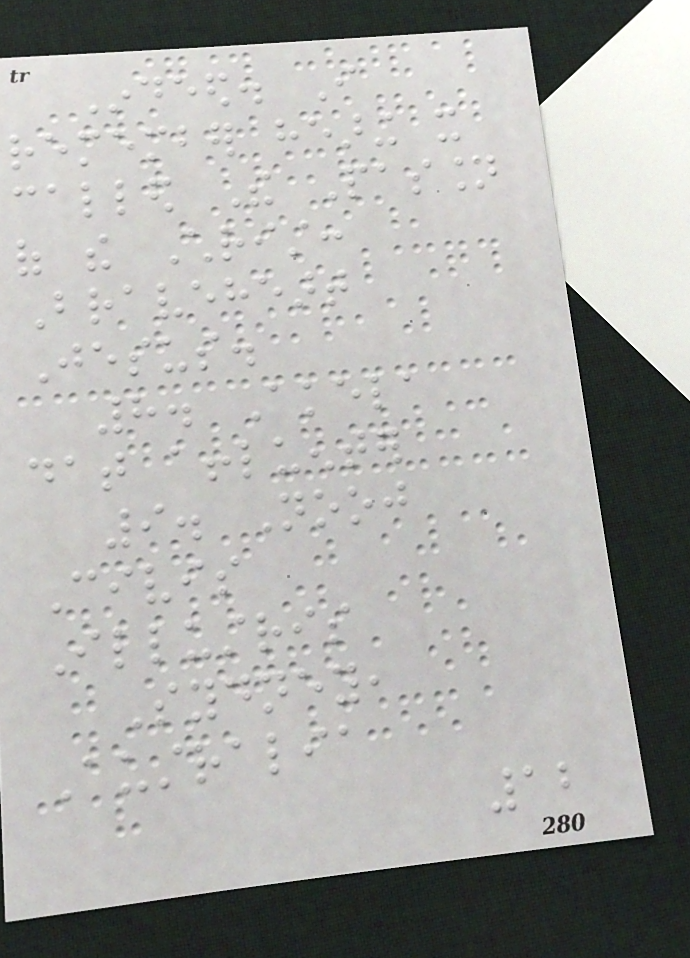Indeed. I
remember hearing it
called The Passion
of the Christ:
Braveheart
Jesus.
8. Akela
dat affluenter
9. Nooj
Civis
Illustris
Sydney,
Australia
12
